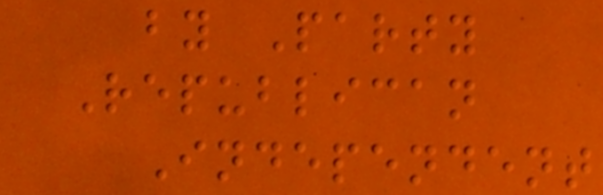by Party
Republican
Independent
